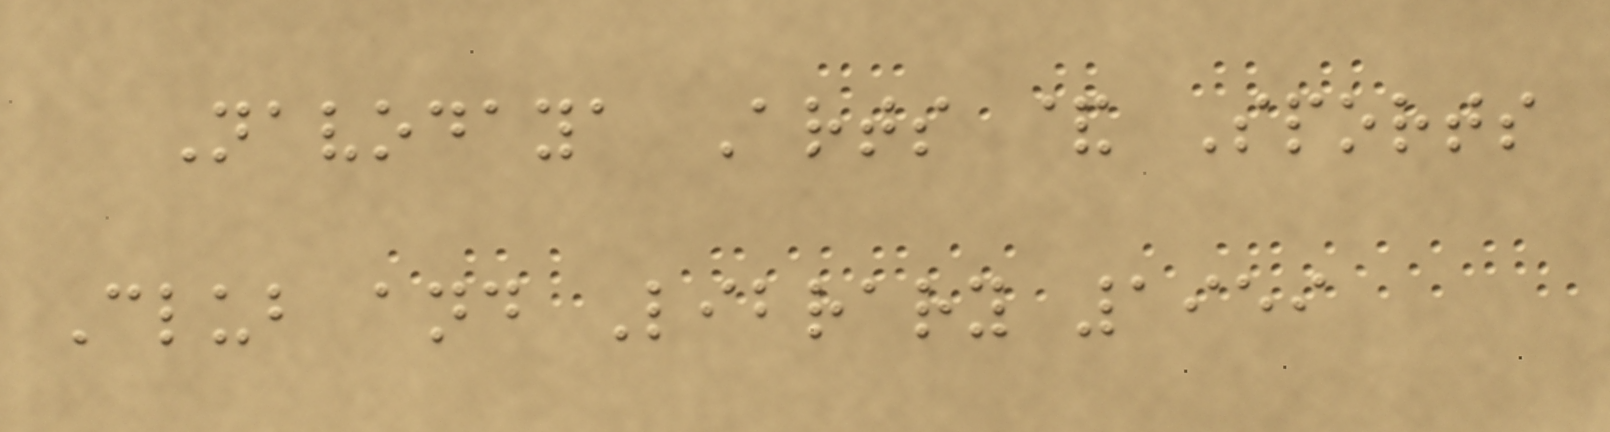Navodaya Arts & Sports
Club and Library 1959
